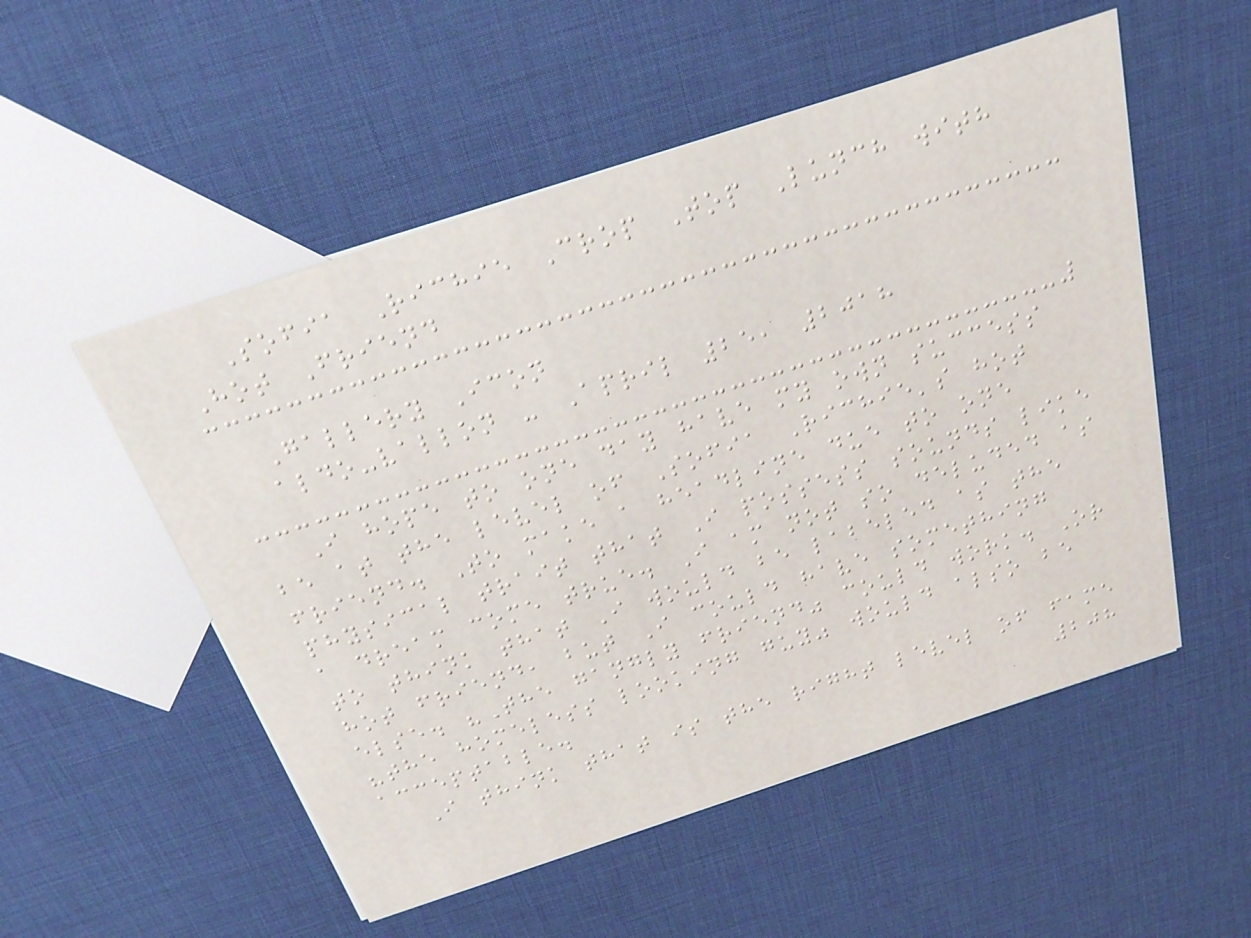Sofia Richie Crop Top Lunch with
Hot Friend
Gallery Icon
aldo-vallon - April 25, 2018
I hope to one day have my own success
be at the level of Sofia Richie's hot
friend. To make a headline due to one
physical trait that I possess sounds like
a dream come true. I am not so deluded as
to think that I would be labeled as the
hot friend, but I could have something
else. "The gangly friend" could work. Or
"the homeless looking guy" would also be
acceptable.
I think that is the right level of fame
208
